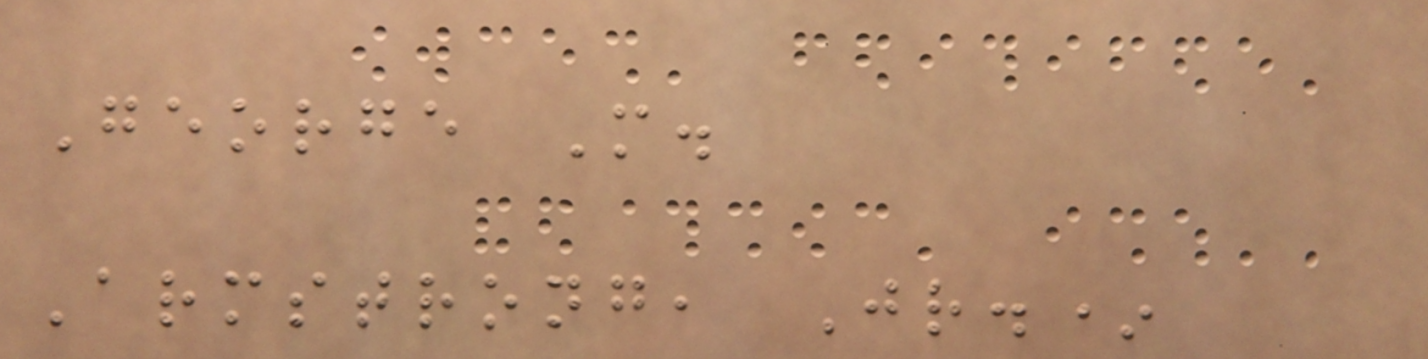George M.
Armstrong, Jr.*
